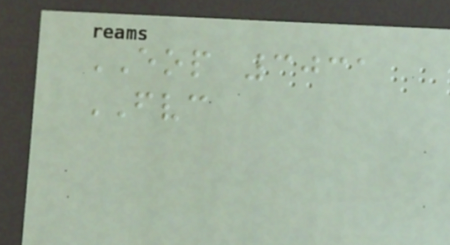EOP 3031
FVC
